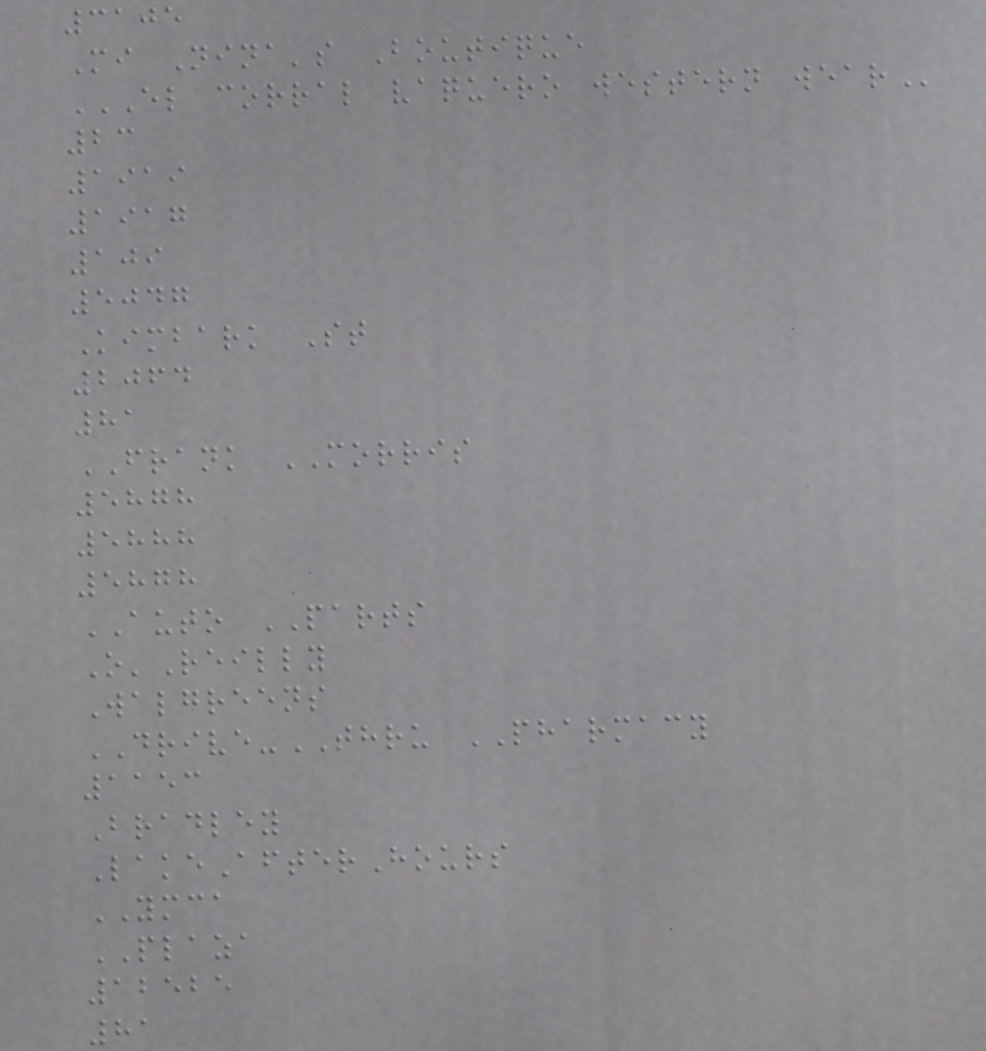3105
Mi Nina's Boutique
EL CORRAL VAQUERO WESTERN WEAR
23
1919
1917
109
5047
Kimbark St
2064
81
FRANK MORRIS
5878
5888
5878
AUTO PARTS
O'Reilly
Walgreens
DRIVE-THRU PHARMACY
1153
Bradley
LakeAfterHours
YMCA
PLAZA
12525
81
